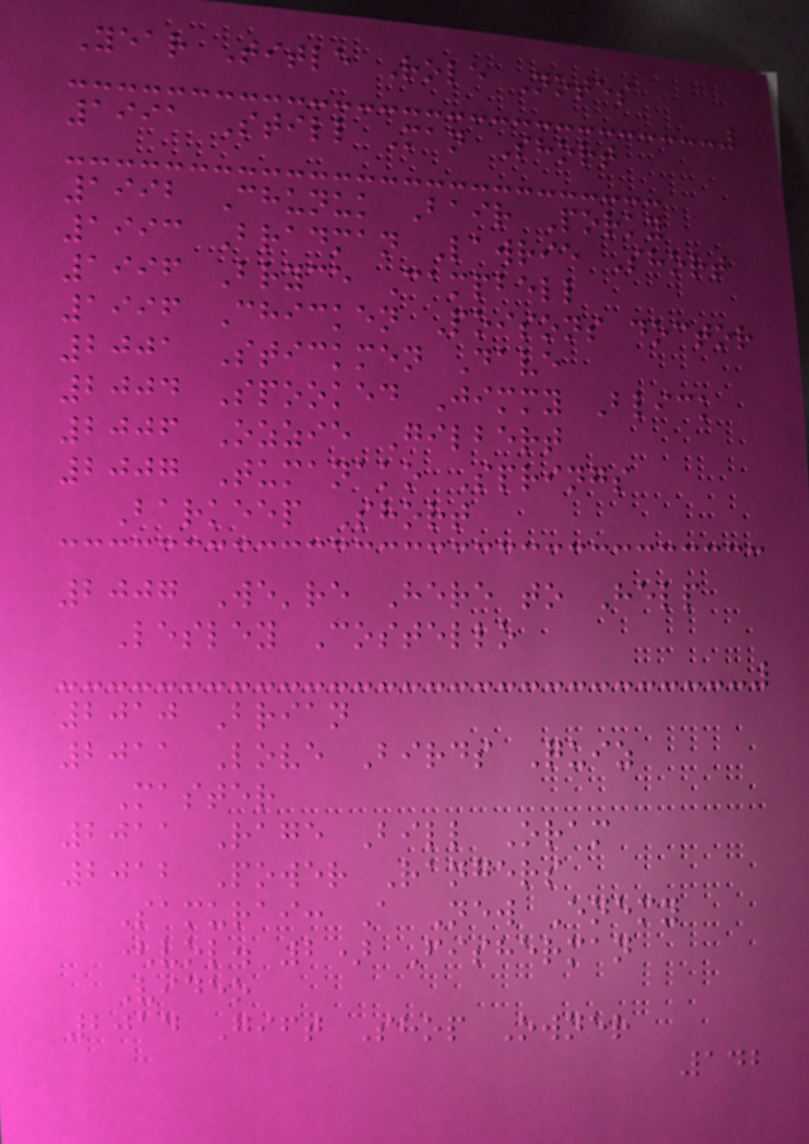Year Title Role Notes
1991 Still Man Short
1992 Chunuk Bair Porky
1993 Bradman Lawrie Short
1996 Bryce Campbell
1996 Chicken Poisons doctor
2001 Stickmen Dave
2004 Spooked Jimmy Blick
2006 Ozzie Gilbert
2007 Tumanako Springs
Barkeep Short
2007 We're Here to Help
Lesley Costello
2010 Brian
2011 Love Birds Quiz
Master
2011 Rage Bill Oram
2012 Power Rangers
Samurai: A New Enemy
(vol. 2) Fisherman
Video
2014 Gift Shop Owner
142
